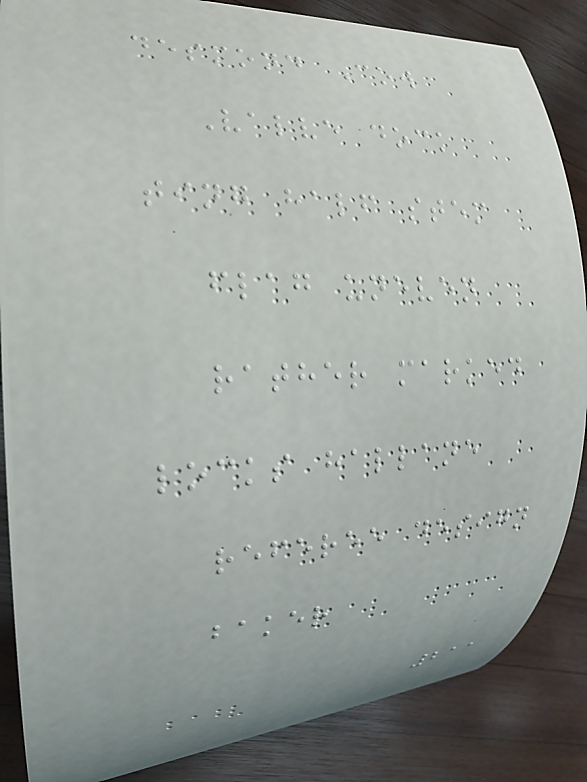desmond Cow
Valve dock
ting half stem
flag uneven
rather marked
locks hallane
referee design
baker
211
